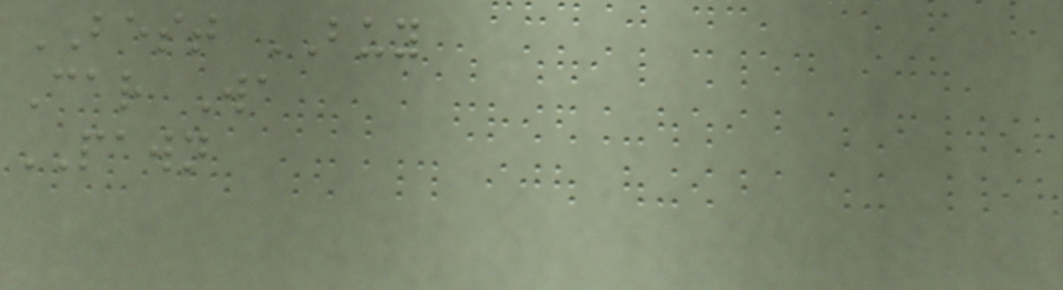BEST BUY
Car Wa
PAWN
